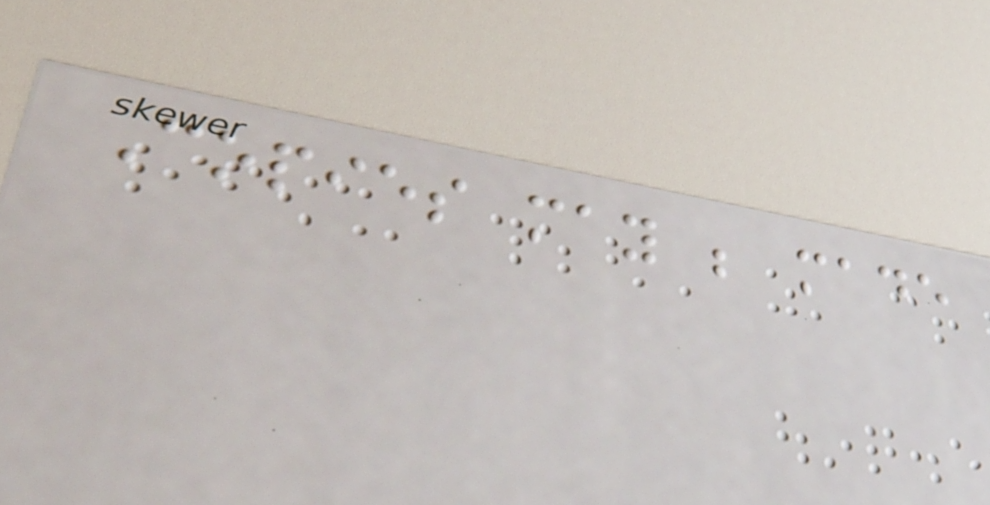Copies may be made
